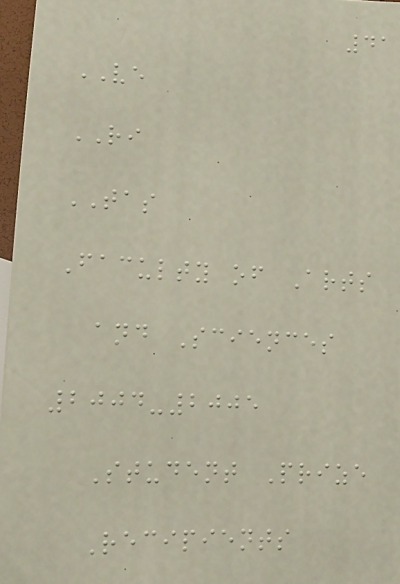41
VE
RI
TAS
Faculty of Arts
and Sciences
2004-2005
Student Prize
Recipients
